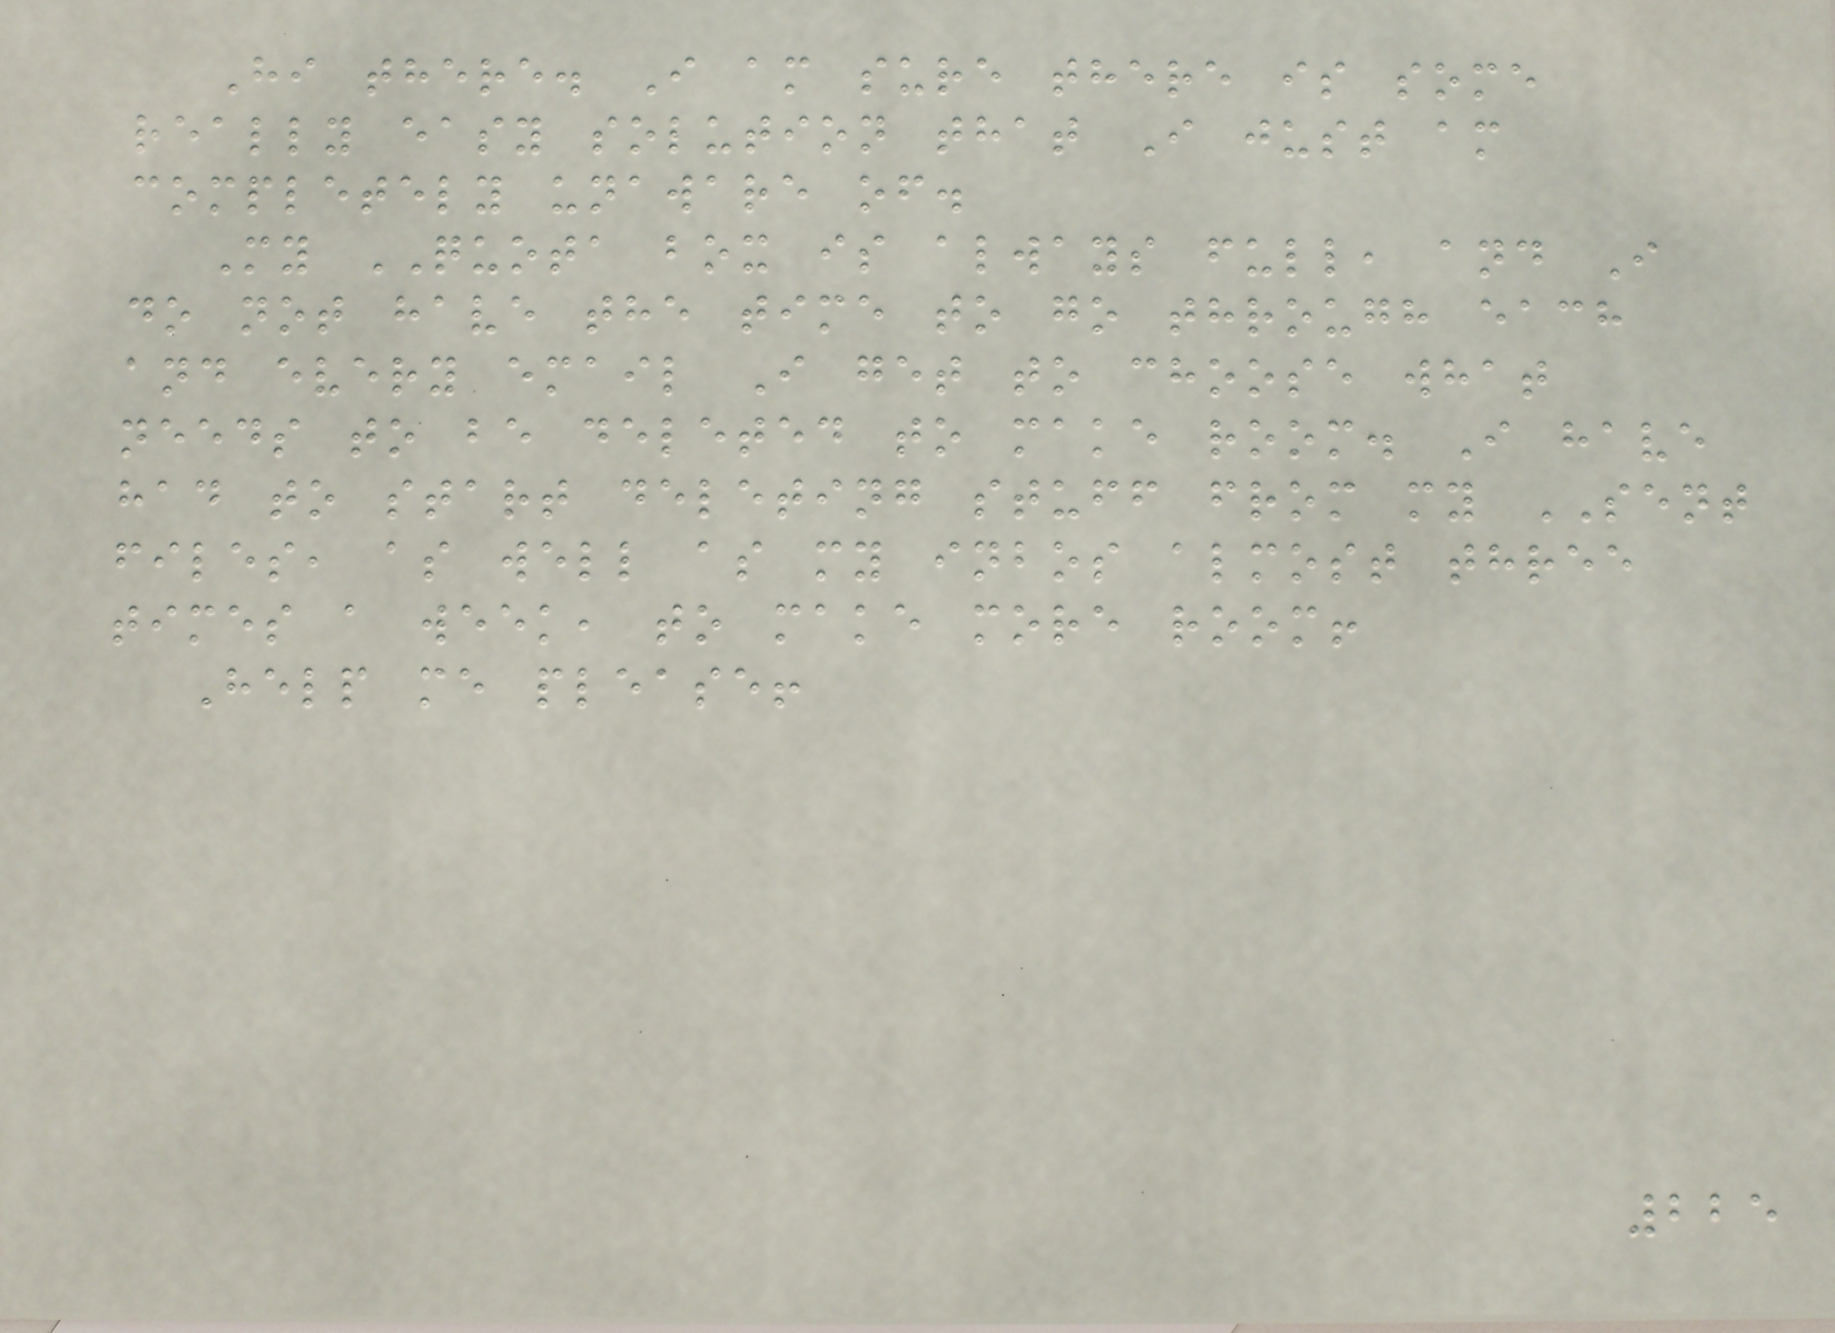Hi there. I am sure there is some
really easy solution that I just am
completely unaware of.
My QUOTA box is always full, and I
do not have the time to go through each
and every email I get to choose what
needs to be deleted to make room. I have
had to start deleting stuff from my SENT
files, as well as my inbos almost three
times a week, to make more room!
Help me please!
225
